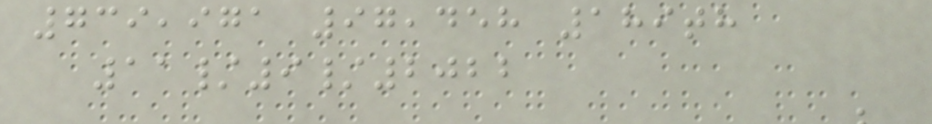739,971 97,458 189th
11/9/2022
